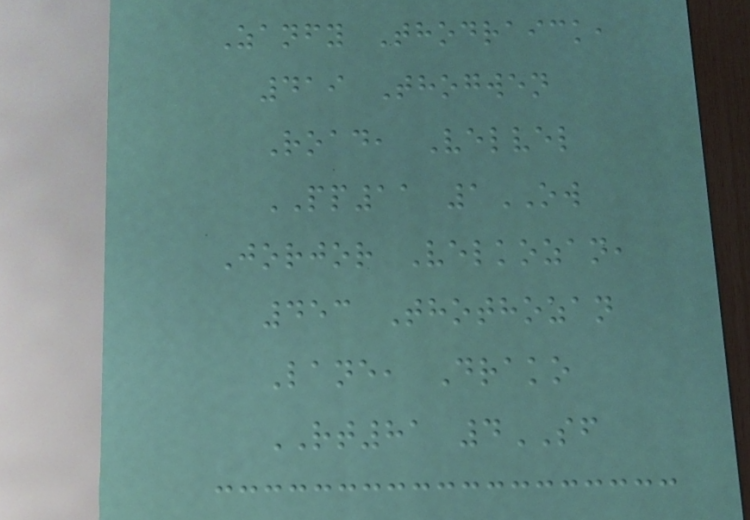Zanfy Thodraick,
419 Thogwen
Road, Velvel
PP11 1OW
Jorjor Velkozan,
453 Thothozan
Lane, Drako
RT81 4SF
